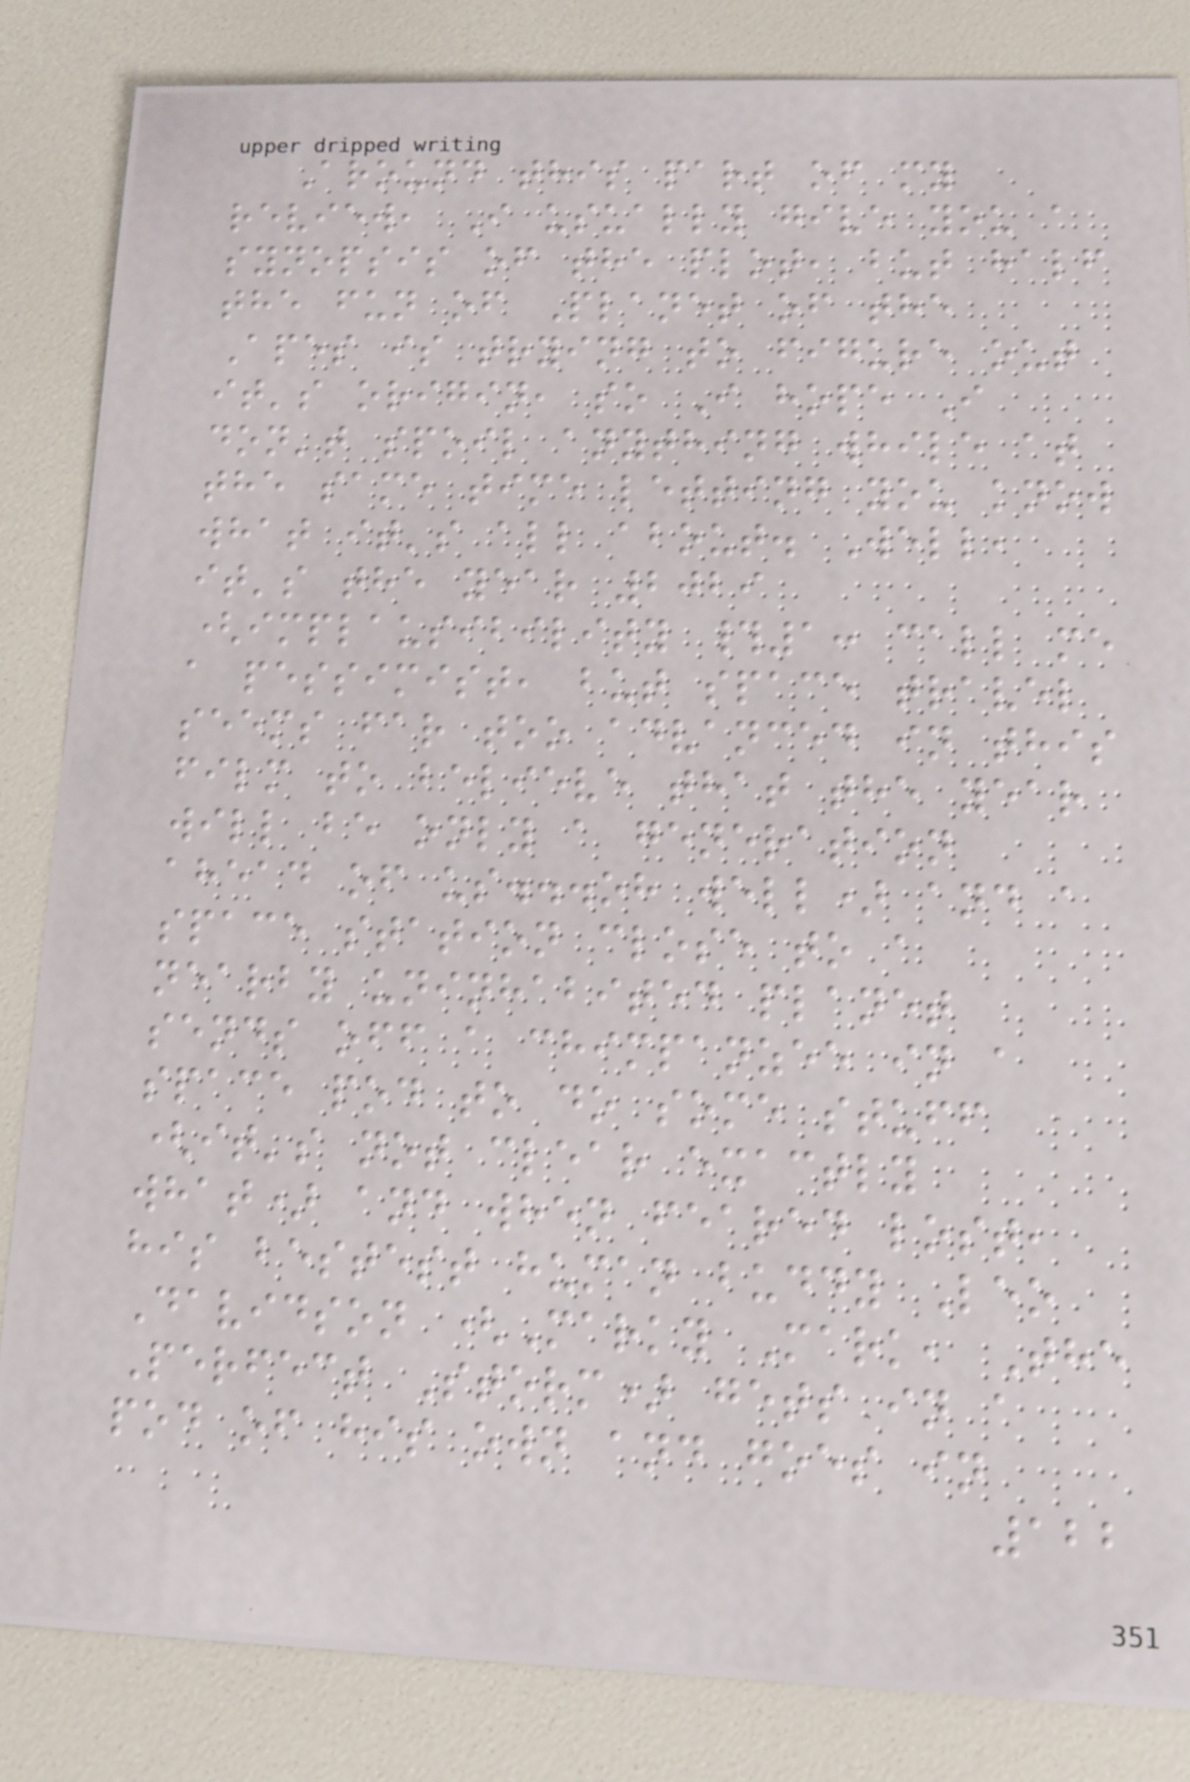Around this part of my
review, I usually give you a
synopsis of the plot, but half
the fun of Planet of the
Apes is trying to figure out
it's origin, so I hope I
don't spoil anything while at
the same time letting you know
what it's all about. Well,
it's the year 2029
(implausibility #1: call me
a pessimist, but space travel
seems far too advanced in this
film to believe that the year
will be only a generation
ahead of us...oh well) and a
space station close to a
nearby uninhabited planet
sends off a chimpanzee in a
space pod to do some stuff
(it's not clear exactly
what) and when feared lost,
his bestest human buddy Leo
Davidson (Marky Mark, The
Perfect Storm) gets in a
pod of his own and goes in
122
